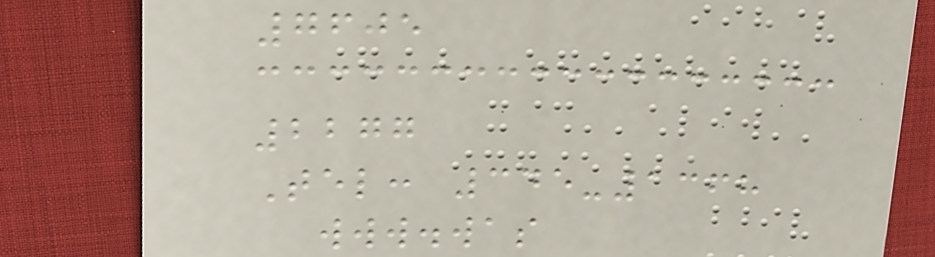7605
2277
Tel: 345-1368
www.was
